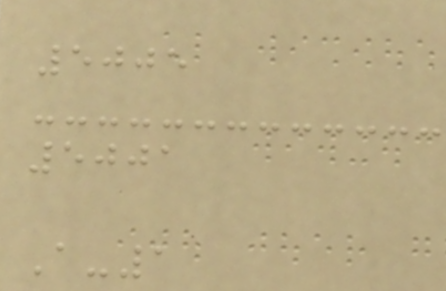5005
5001
A-1
